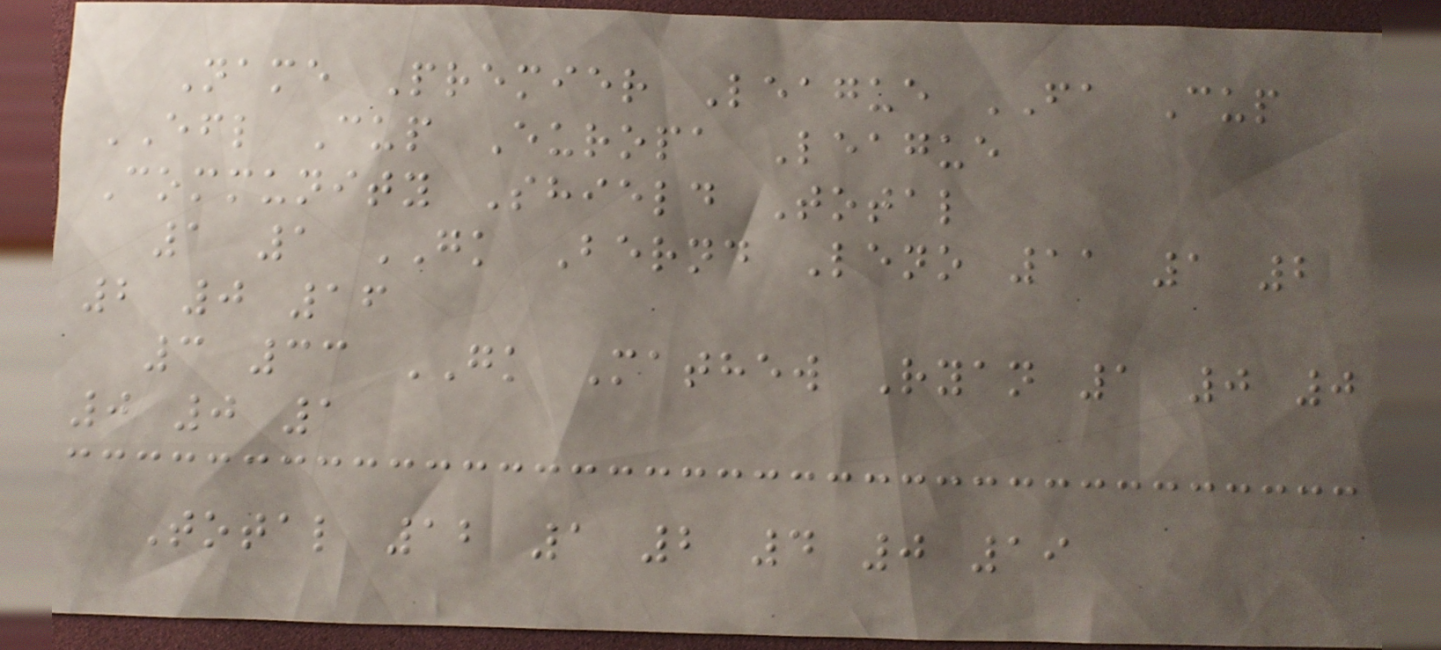Name Premier League FA Cup
EFL Cup Europa League
Community Shield Total
1 1 GK Bernd Leno 11 1 2
2 0 16
3 33 GK Mathew Ryan 1 0 0
0 0 1
Total 12 1 2 4 0 19
